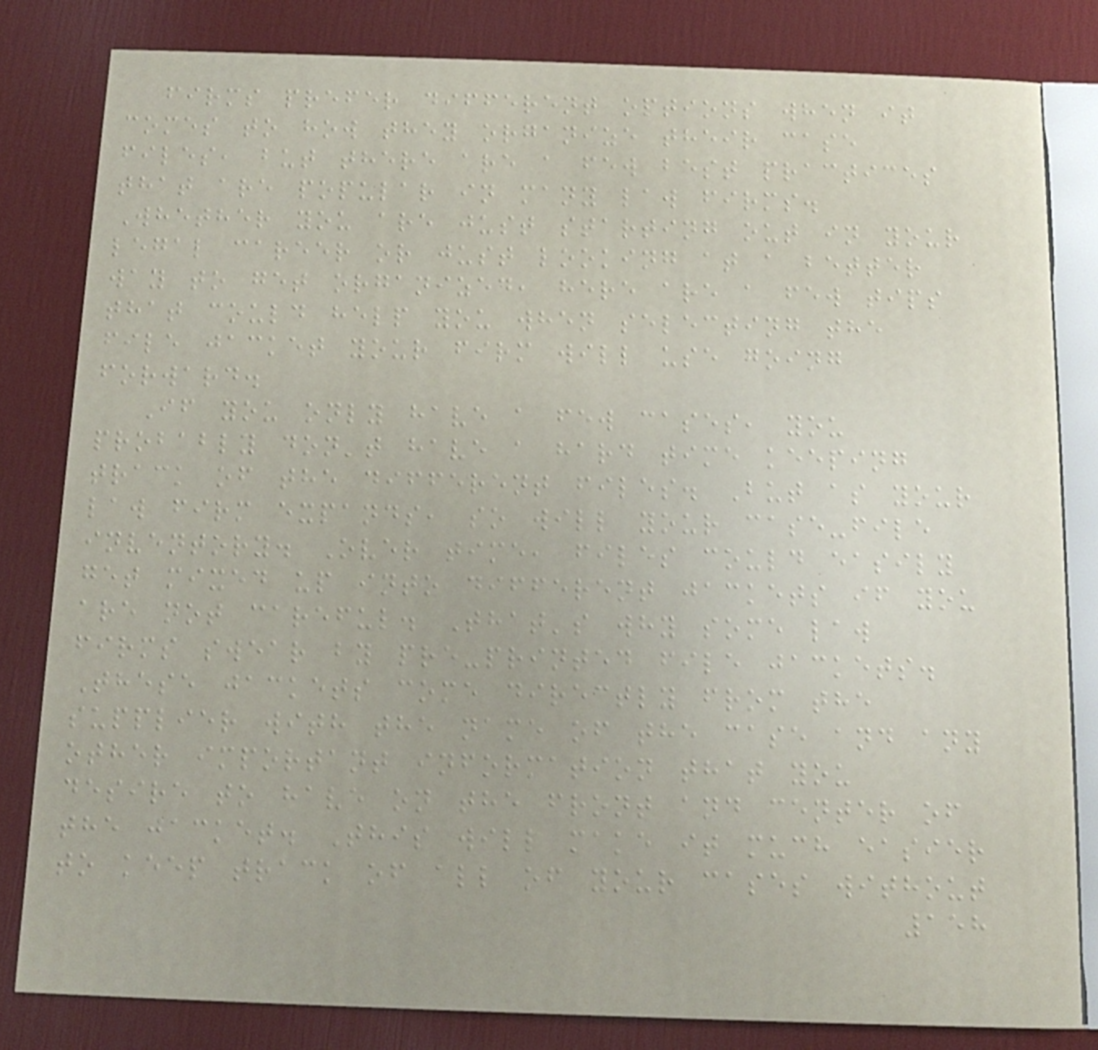firms prefer different options when it
comes to how they organize their case
files, but there are a few best practices
that are popular in many law firms.
Whether you are just starting out in your
legal career or just looking at a better
way to get organized, here are a few tips
that could help you when selecting the
file jacket your firm will use going
forward.
If you only have a few cases, you
probably don't have a hard time keeping
track of the different files. But as your
law firm expands, so will your case-file
inventory. Over time, files could easily
get mixed up into different jackets if you
are not careful. That's why some law
firms swear by pre-printed file jackets.
These jackets come directly from the
supplier with the name of the case and any
other important information that you
desire to have on the front and center of
the jacket. This will make it much easier
to keep track of all of your cases without
158
